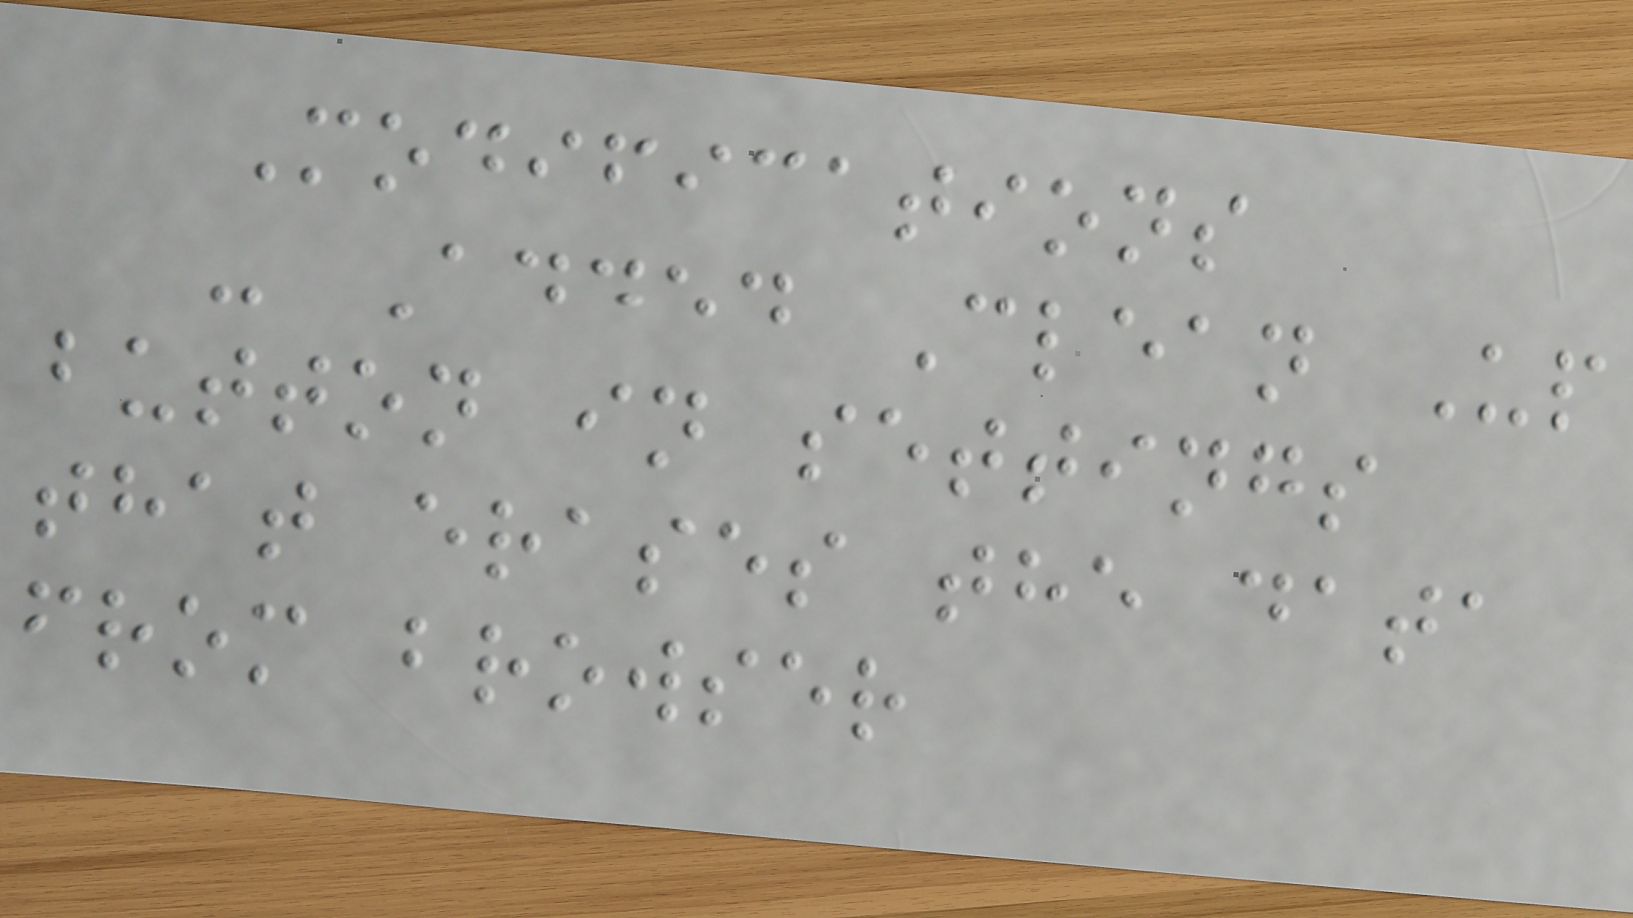Modifications
- Added Clean Up
button in settings
that erases the data
from browser
